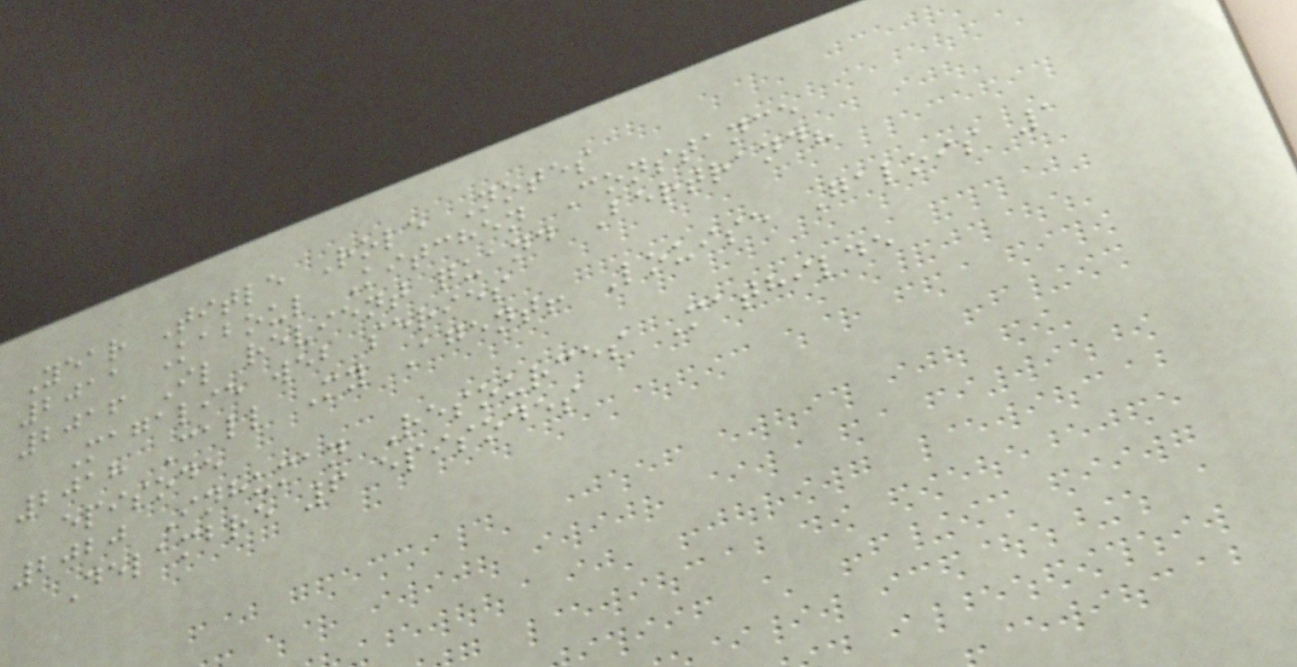Year Title Role Notes
2011 Kaboul Kitchen Constance
2016 Il revient quand Bertrand?
Magalie web series
2018 Call My Agent! Louise Galois 1
episode
2020 Inhuman Resources Mathilde
Delambre 6 episodes
